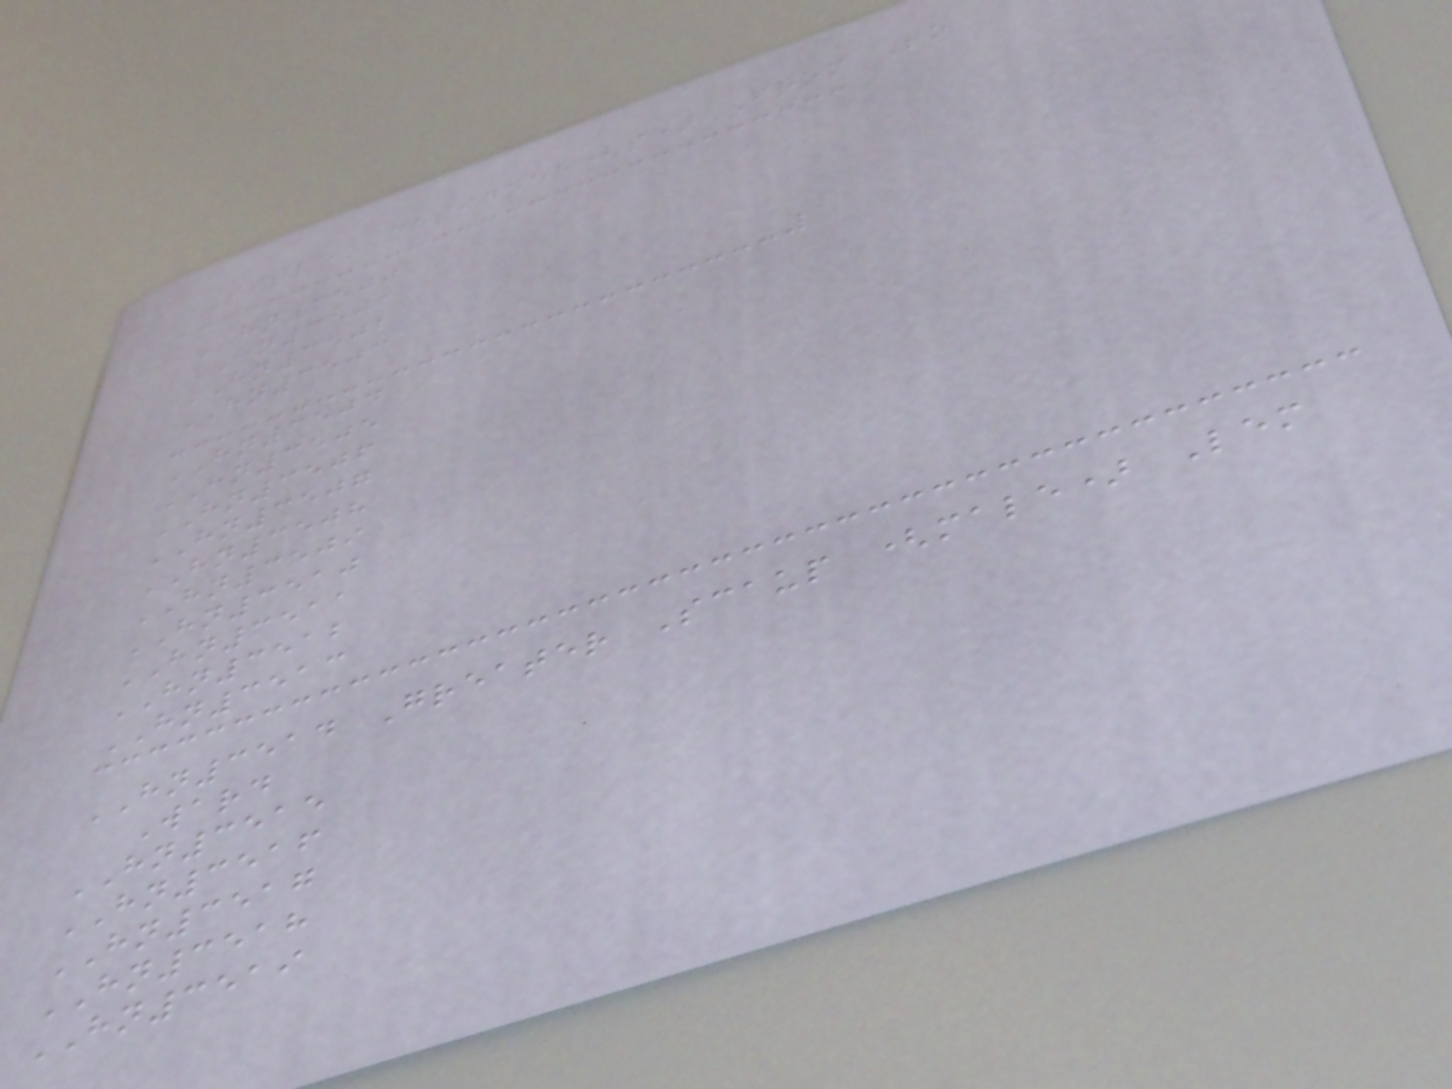Title Designer(s) From To
HN3500
HN3501
HN3502
HN3503
HN3504
HN3505
HN3506
HN3507
HN3508
HN3509
HN3510
HN3511
HN3512
HN3513
HN3514 Greater Scaup (male) Lem
Ward
HN3515
HN3516
HN3517
HN3518
HN3519
